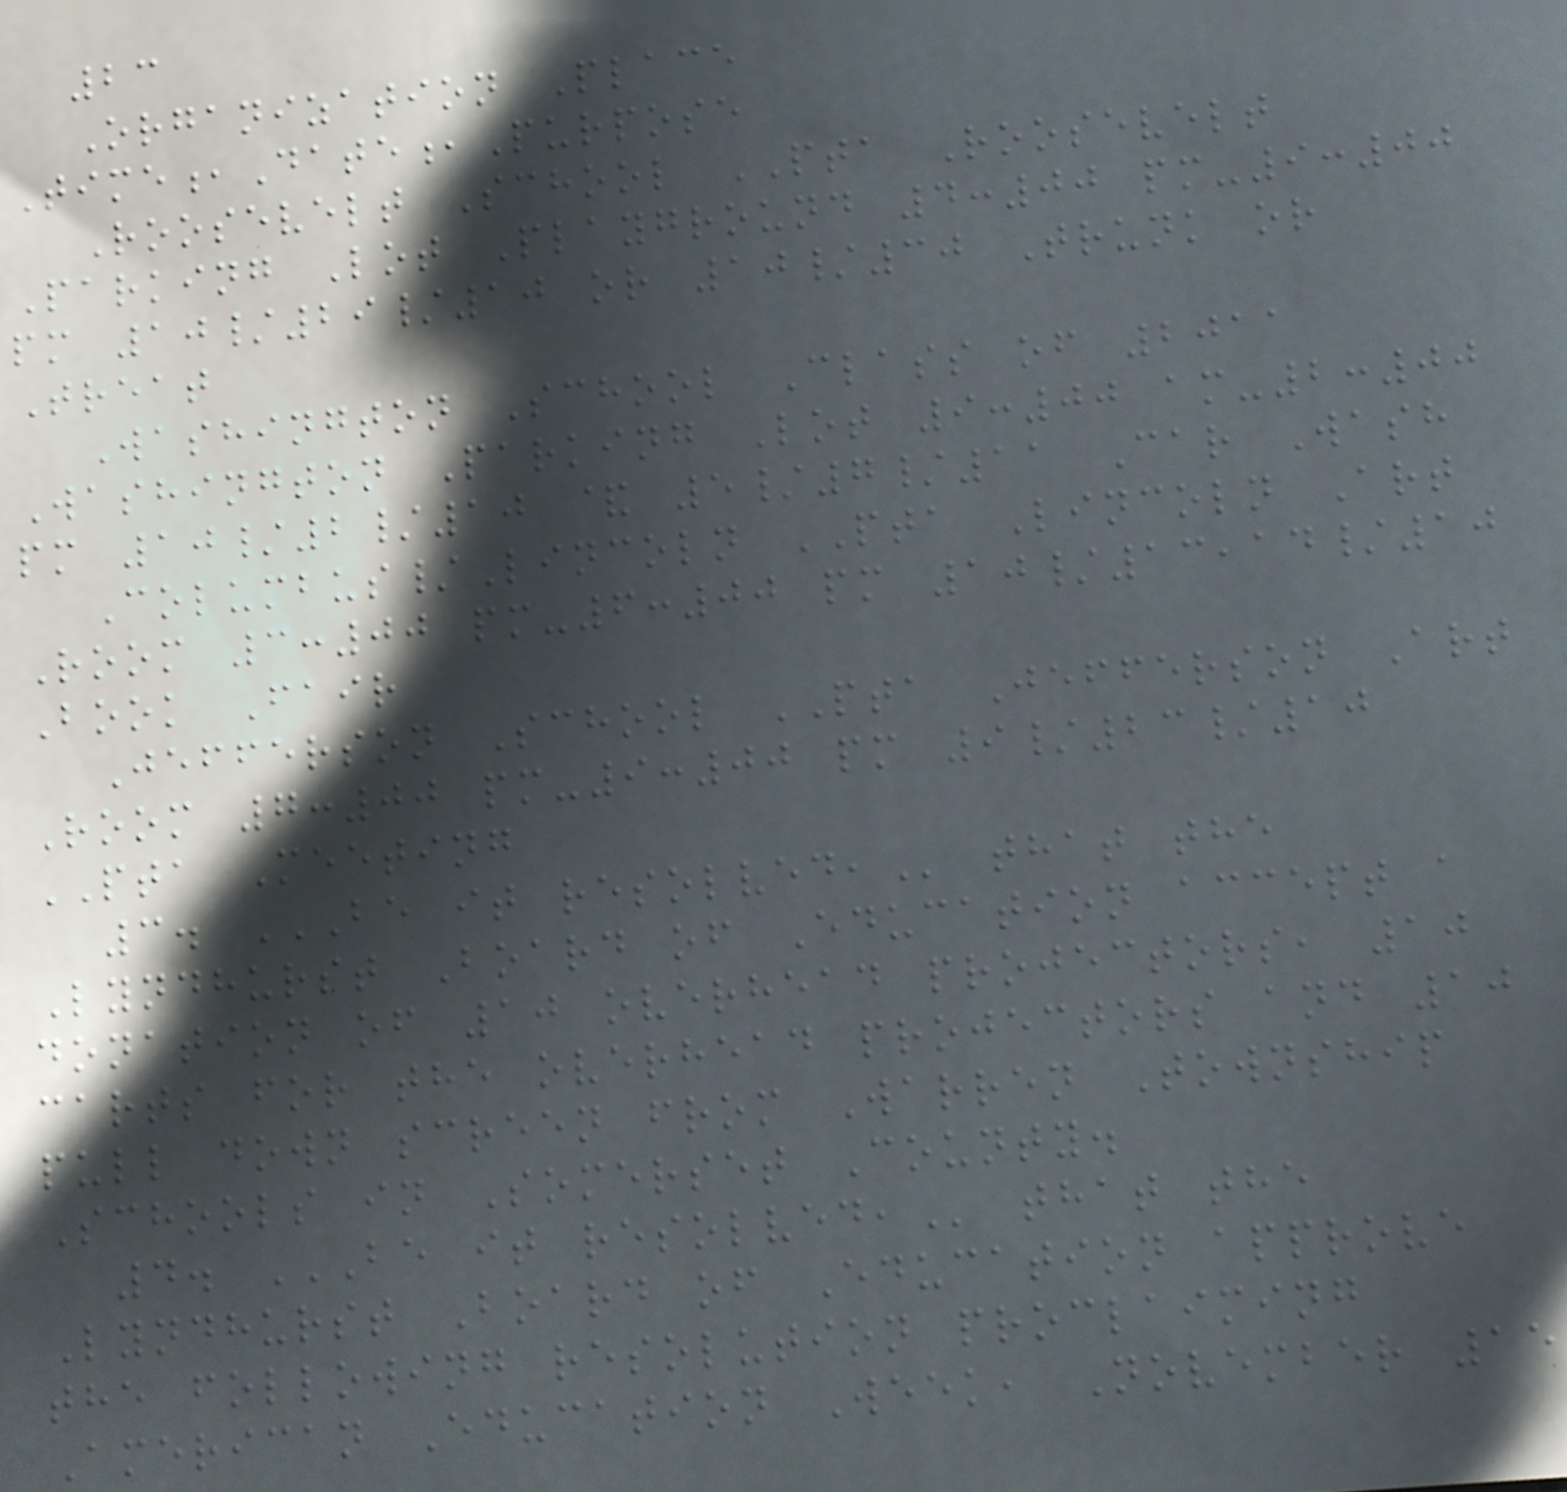23
Organization Place
Time,Date,Purpose
Roosevelt School PTA Roosevelt
Parking Lot Playground 4:00 pm-9:00
pm 10/29/10 or 10/30 Trunk or
Treat
Washington School Class of 2011
Washington Parking Lot 9:00 am-2:00
pm 10/2/10 & 5/7/11 Car Wash
Columbus/Lincoln PTA Lincoln Art
Room 3:00 pm-6:00 pm 10/13,14/10
Book Fair
Jefferson School PTA Jefferson Art
Room 7:00 pm-9:00 pm 9/23/10
PTA Meeting
3. BE IT RESOLVED, that the
Lyndhurst Board of Education accept a
donation of 10 overhead projectors, 10
carts for the overhead projectors and 10
pull down screen from Warren Township
Schools in Somerset County.
4. BE IT RESOLVED, that the
Lyndhurst Board of Education approve
the following resolution proclaiming
American Education Week, November 15
